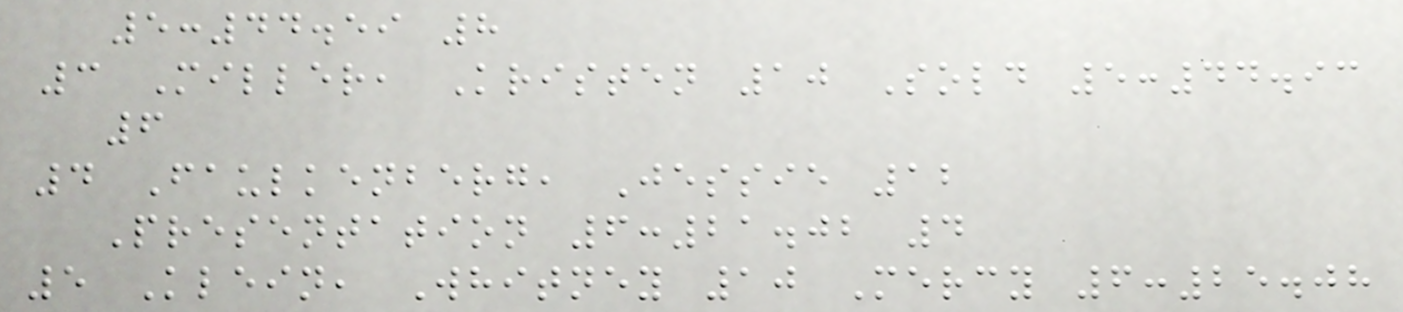5:44.59 8
3 Miller, Kristen 10 Sold 5:44.93
6
4 Faulkenberg, Jessie 12
Presentation 6:21.02 4
5 Klein, Whitney 10 Mercy 6:25.08
